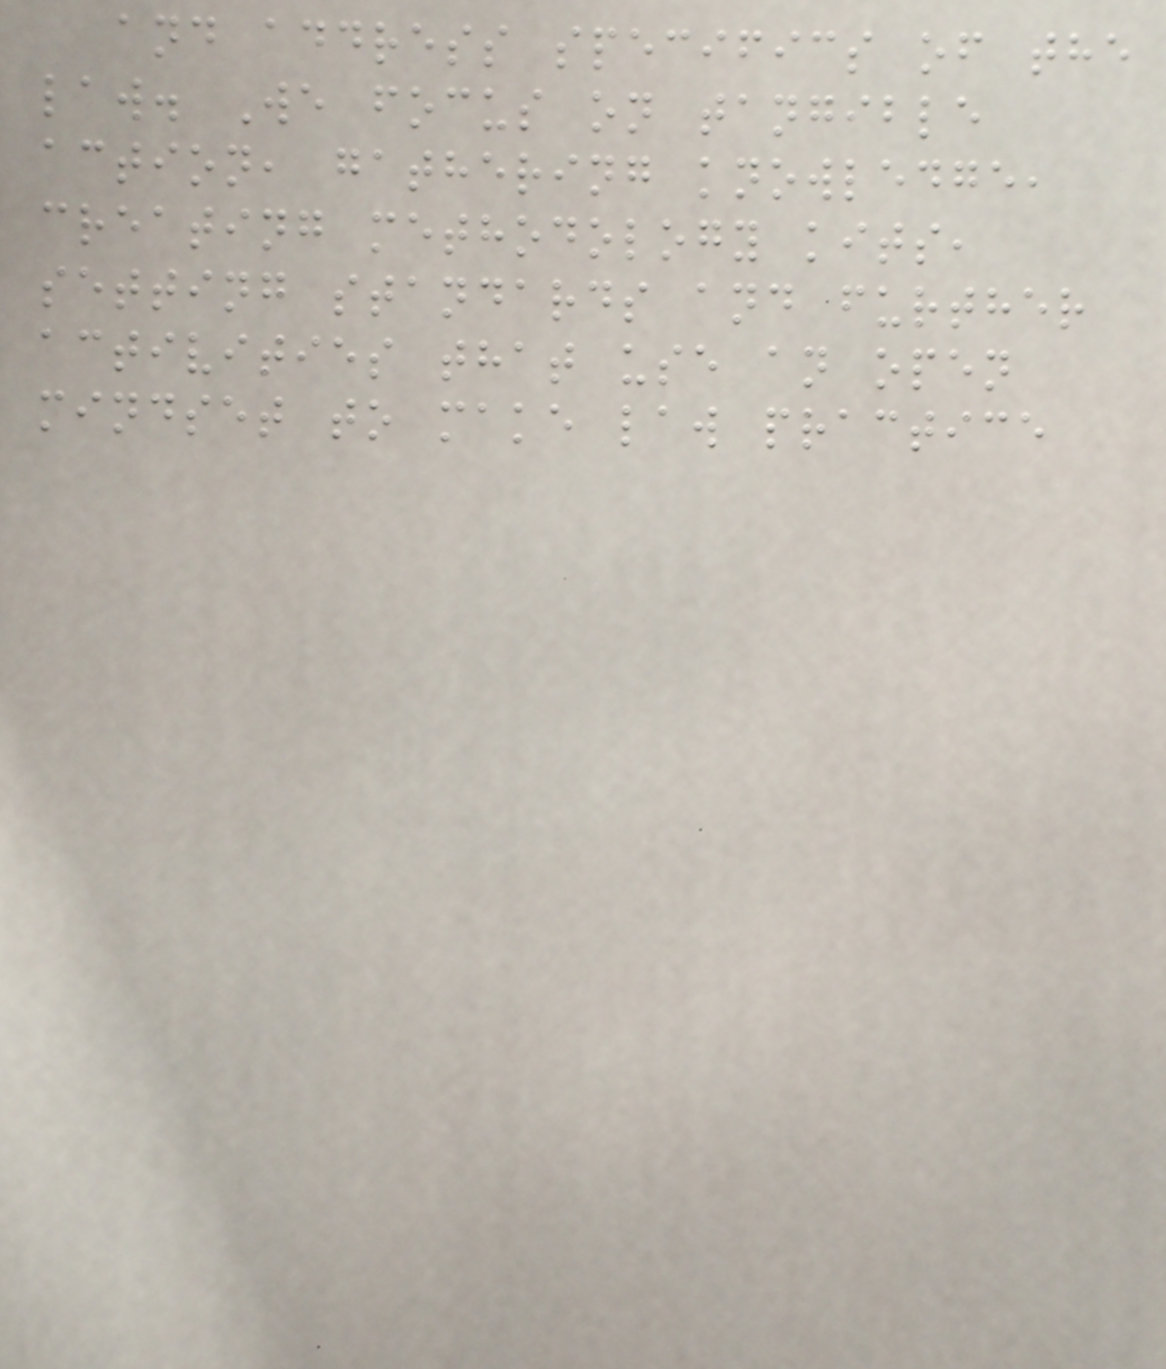and address specifics of the
law. We focus on tangible
action, gathering knowledge,
creating methodology kits,
setting standards and further
activities that use an open
mindset to make law practice
